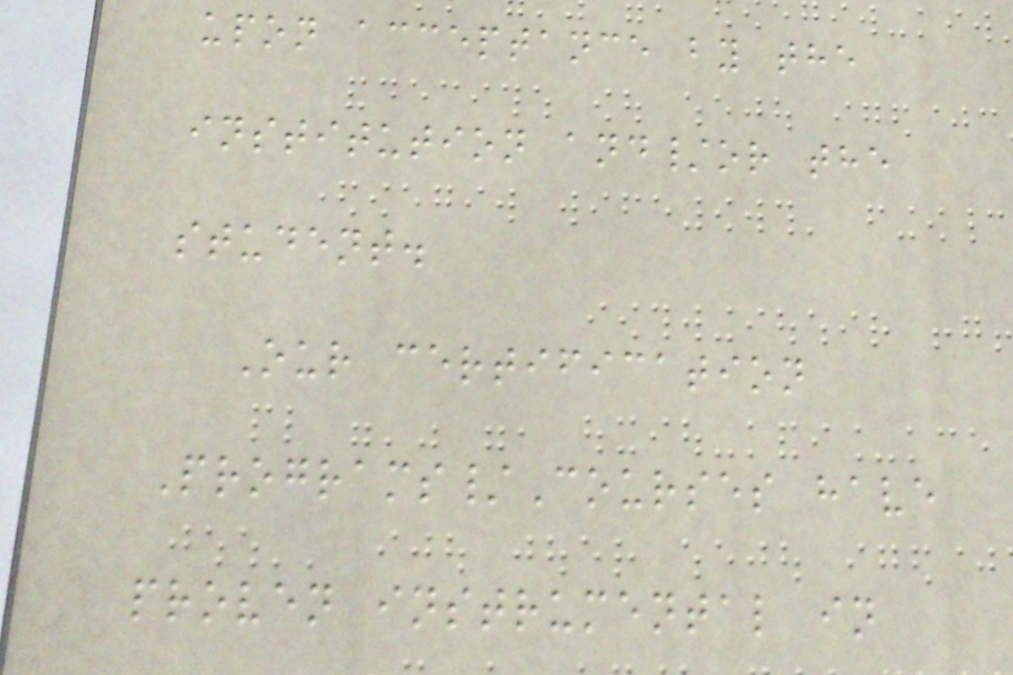upon acceptance by the
institution and/or the
student.
Our certification
Programs/Courses have
proven instrumental in
